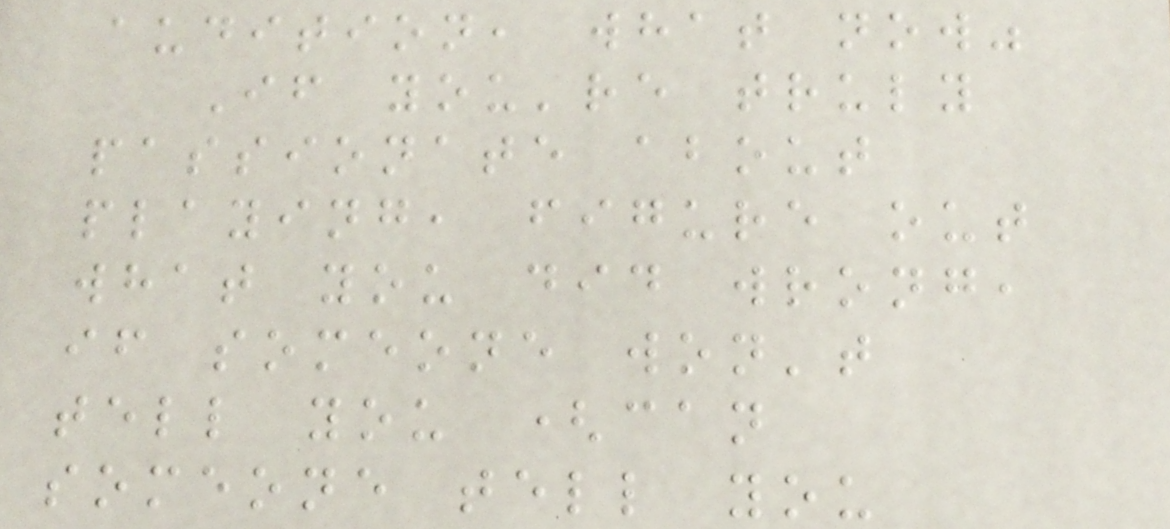audition, what now"
If you're truly
passionate about
playing, figure out
what you did wrong,
if someone won't
tell you (can
someone tell you
